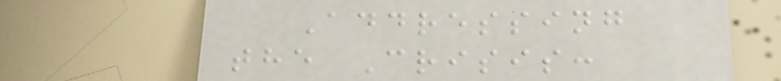Addressing
the Crisis:
